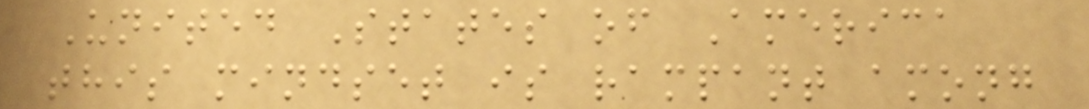United States of America
this mindset is rampant among
